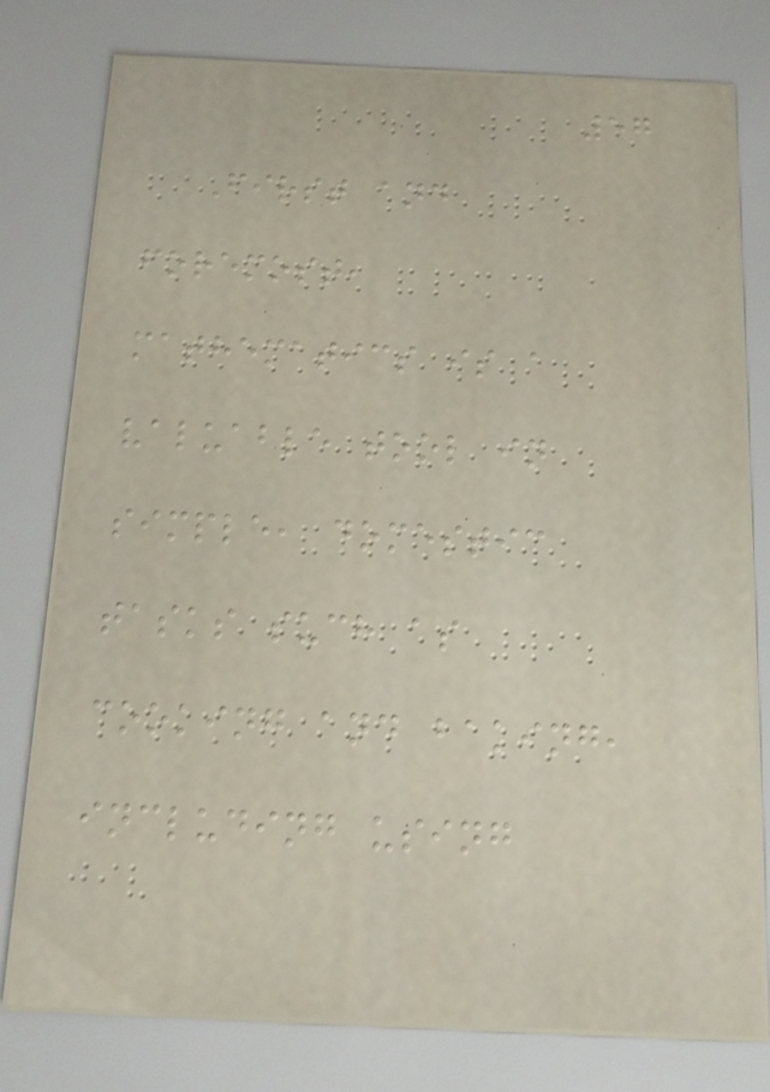57
First and
foremost,
mathematics is a
valuable tool in
simple, domestic
tasks such as
cooking and baking,
including using
